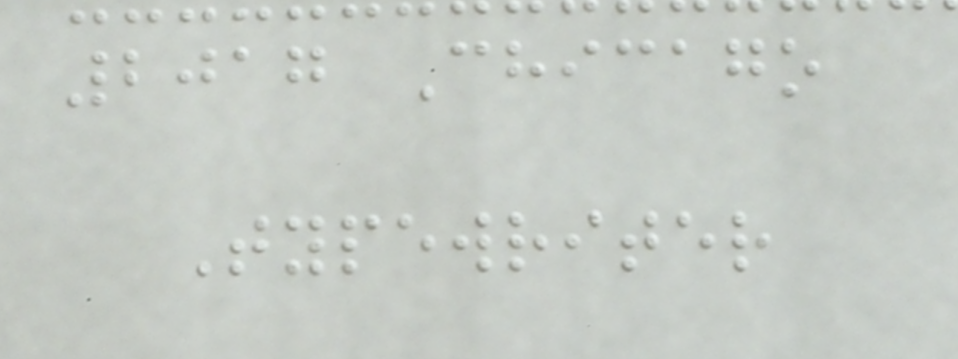2017 Chicago
Typewriter
